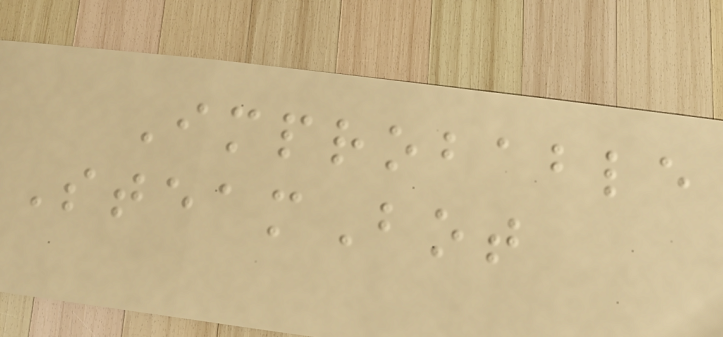Improbable
SteamBot
